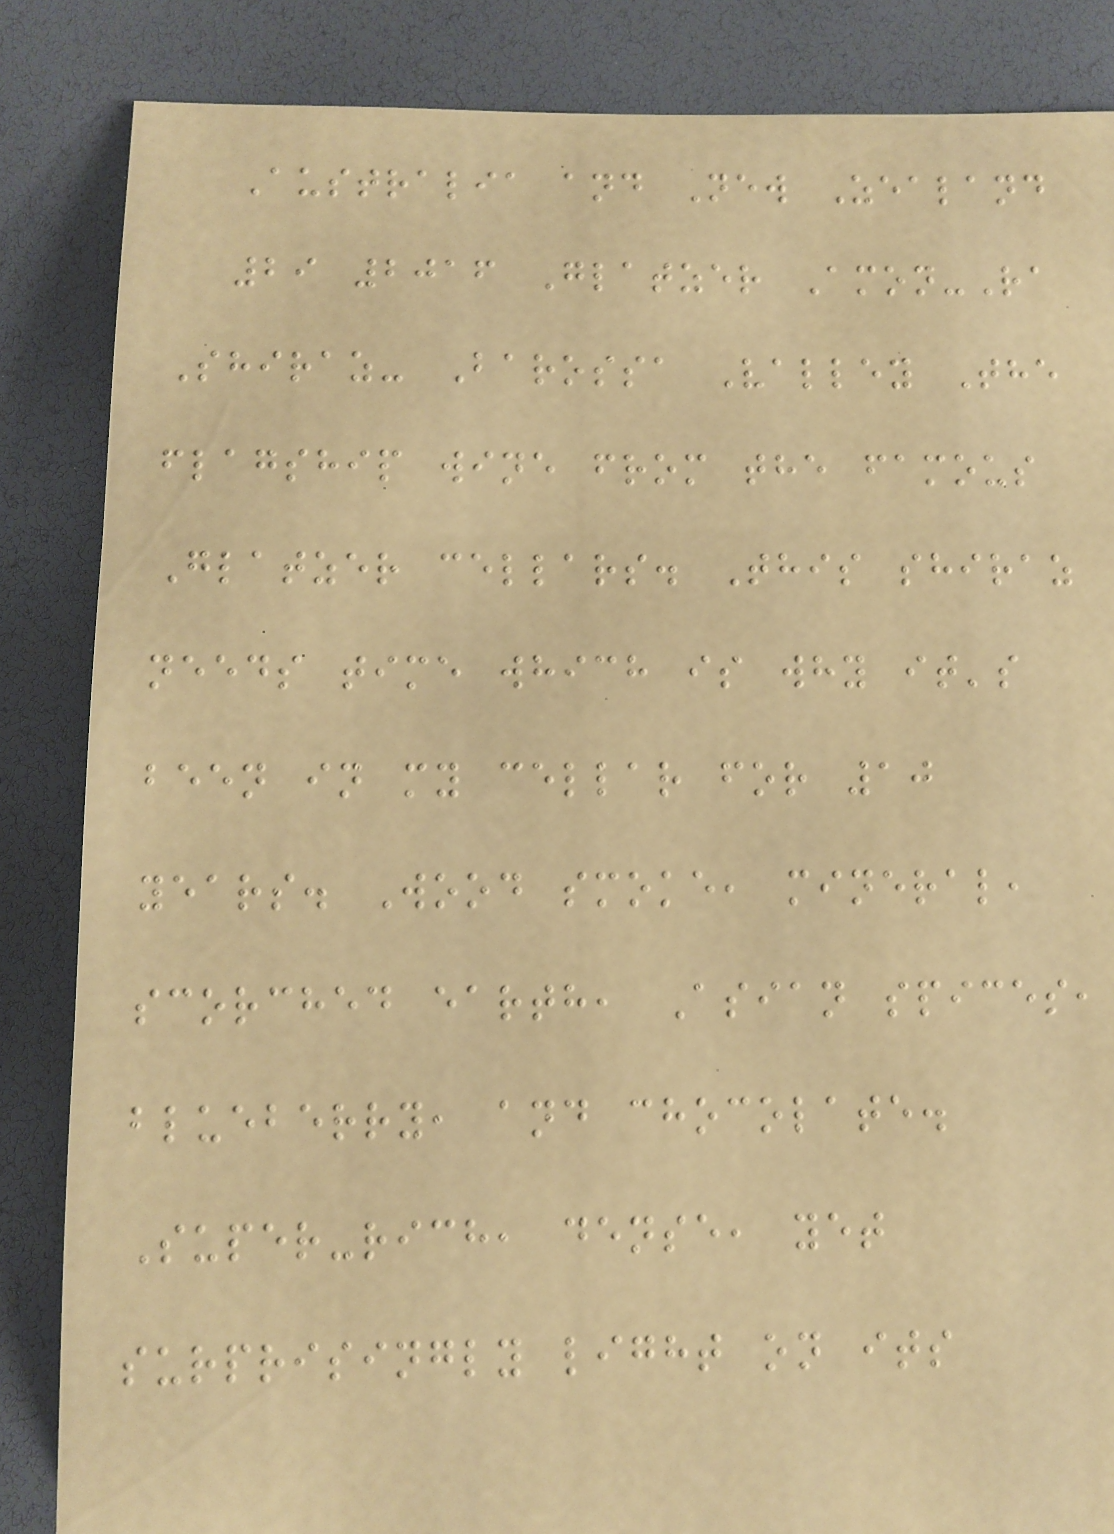Australia and New Zealand
29 2016 Glatzer Amon-Ra
Shiraz- Barossa Valley The
flagship wine from the famous
Glatzer cellars. This shiraz
needs time which is why it's
been in my cellar for 10
years. Wood smoke, mineral,
scorched earth, Asian spices,
blueberry, and chocolate.
Super-rich, dense, yet
surprisingly light on its
